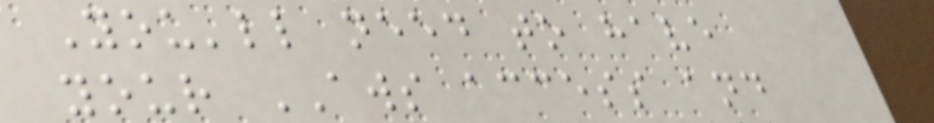You'll need to have
your AWS access and
